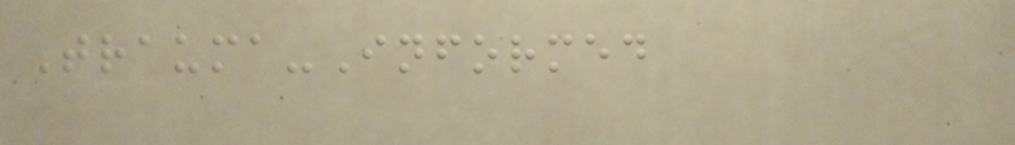Trauma-Informed
